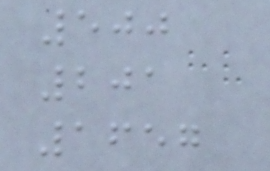500
201
1657
